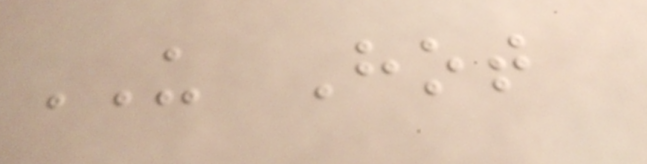US Hot
